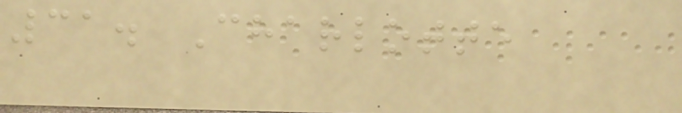31. Charlotte
